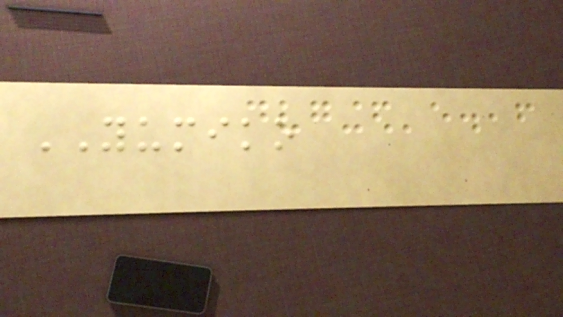YUMIKO
